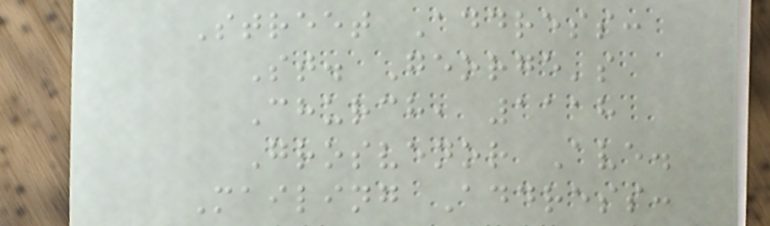Street Address:
St. George's
Church, 1118
Grosvenor Ave.
Mailing Address:
